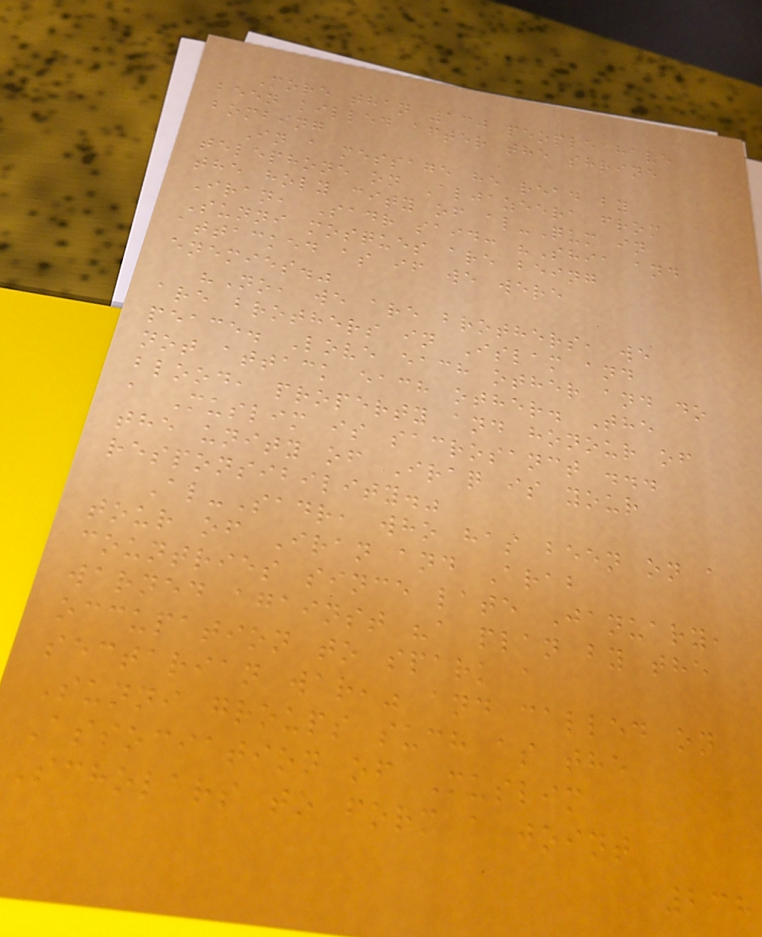More than 130 people have
been killed after the shrine
bombing
In a message he read by
telephone on Aljazeera from
the holy city of al-Qum in
Iran, Sadr said: "Shia and
Sunni mosques are being
attacked as if we were
enemies."
"No, we are brothers, we
are brothers in Islam and
peace. Love each other and do
not attack each other. The
blood, property and honour of
a Muslim is sacrosanct ...
the unity of Iraq is your
responsibility."
Al-Sadr, who has been on a
tour of Iran and Arab
countries since late January,
warned against "a plan by the
occupation to spark a
sectarian war," and called on
Sunni groups such as the
Association of Muslim
Scholars to form a joint
238
